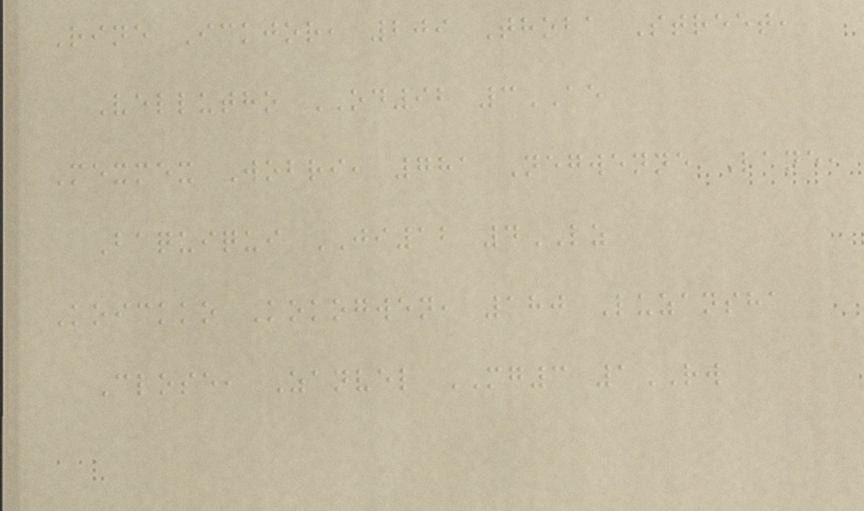Rine Ickjor, 209 Thoba Street,
Vellutho OD92 3AE
Mexmex Wobri, 781 Negwenne Lane,
Baquiqui JI12 4LZ
Koickko Kokogwen, 180 Luzansha
Close, Zanvel MG3 1RW
